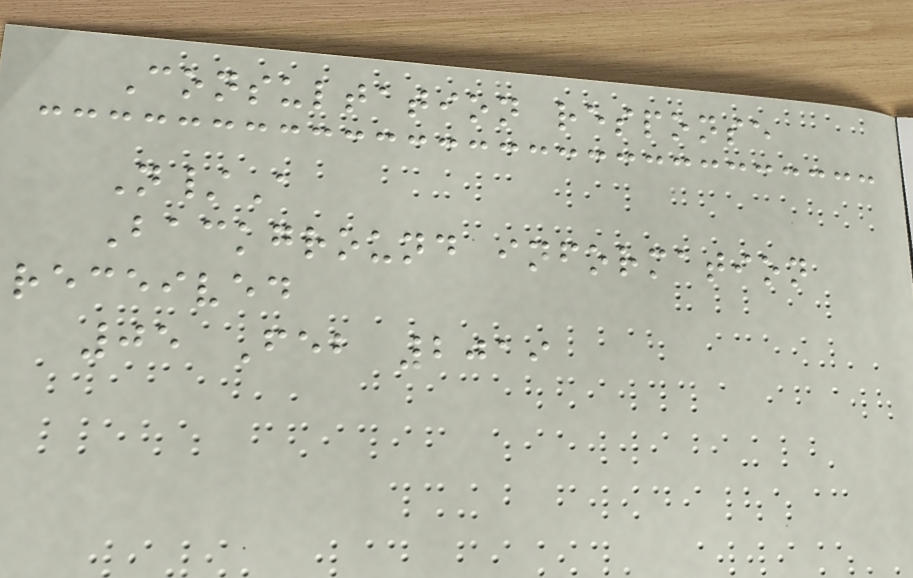Consultation response
N/A
Background information
received
05 Feb 2019
